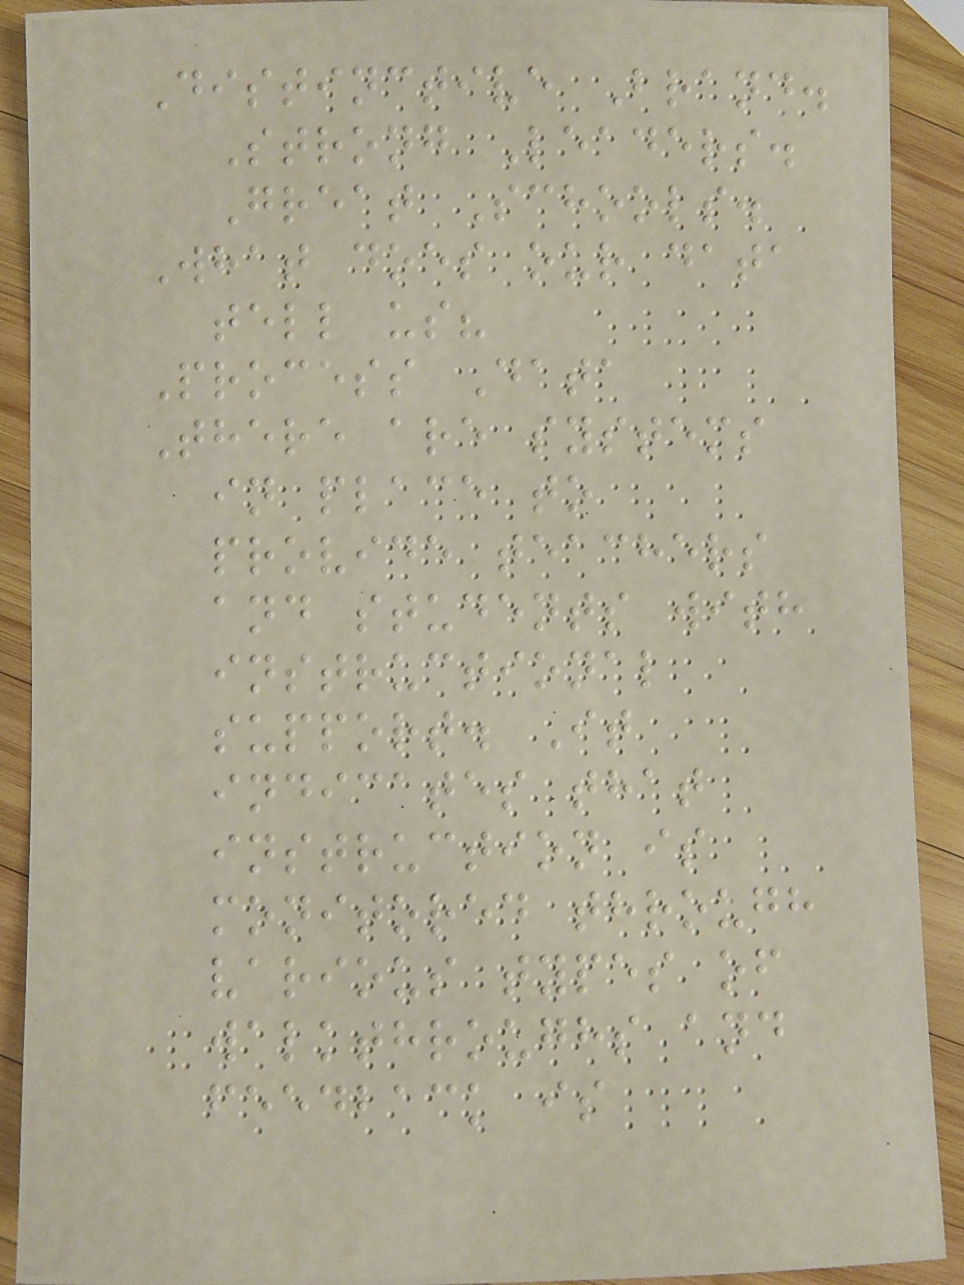Distinctive Brand.
Strong Leaders.
Great Schools.
What does our data
tell us?
Process Data
There are systems
in place to
provide teachers
and students with
instructional
support. It
indicates that
instruction is
monitored through
various types of
walkthroughs and
feedback is
